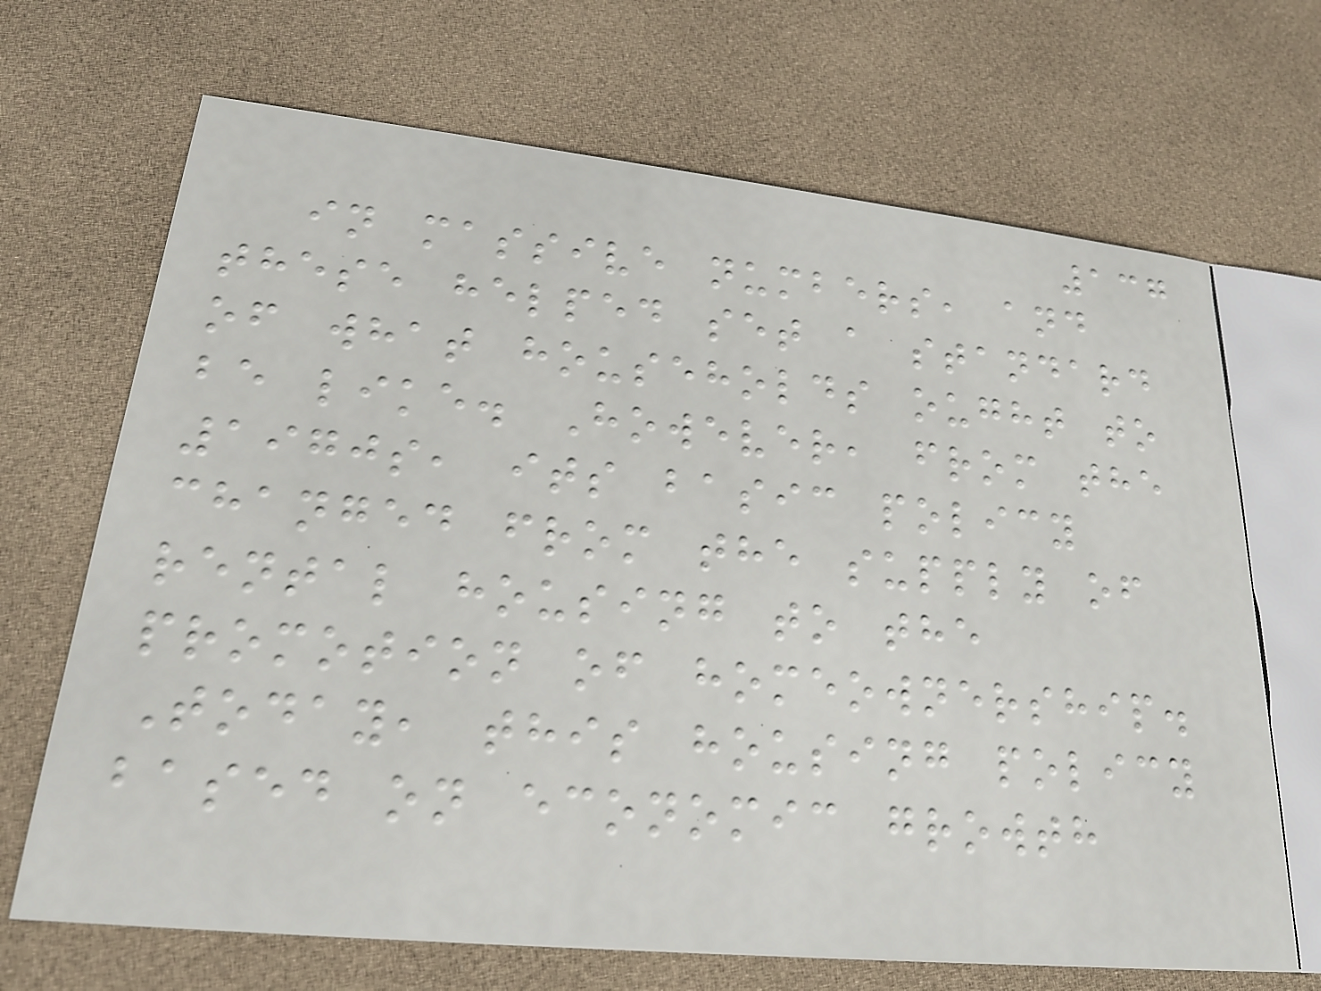137
in massive numbers, and
these helped set a standard
of what households ought to
be like. However, from the
1970s, its basic policy
changed from the supply of
rental housing to the
promotion of homeownership.
Today, this housing policy
based on economic growth
